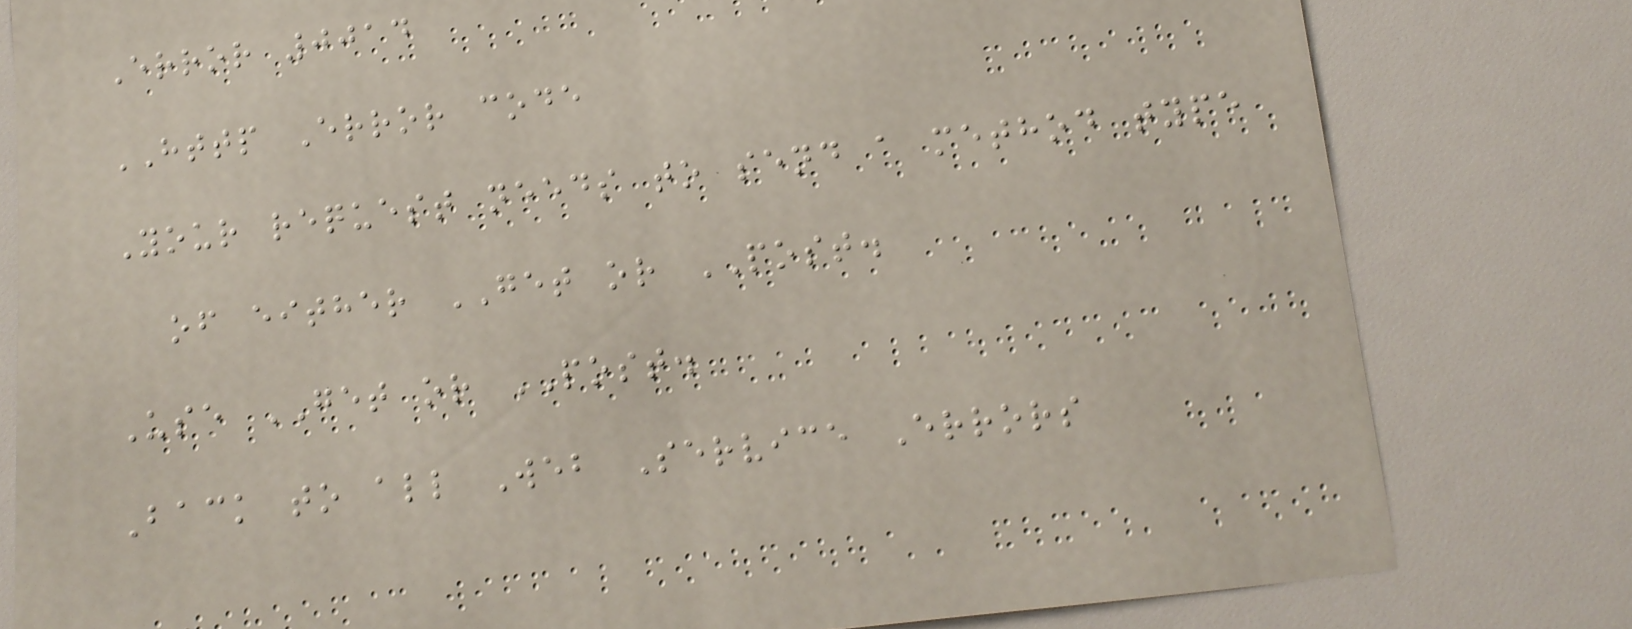Error 0014
HTTP Error code
Your request needs to send a method type
of either GET or POST.
Use GET or POST.
Back to all Web Service Errors
